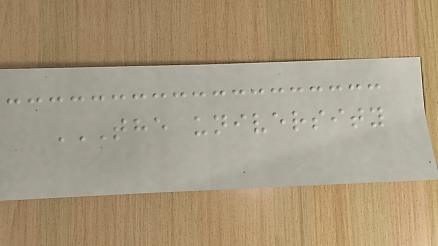THE UNIVERSITY
